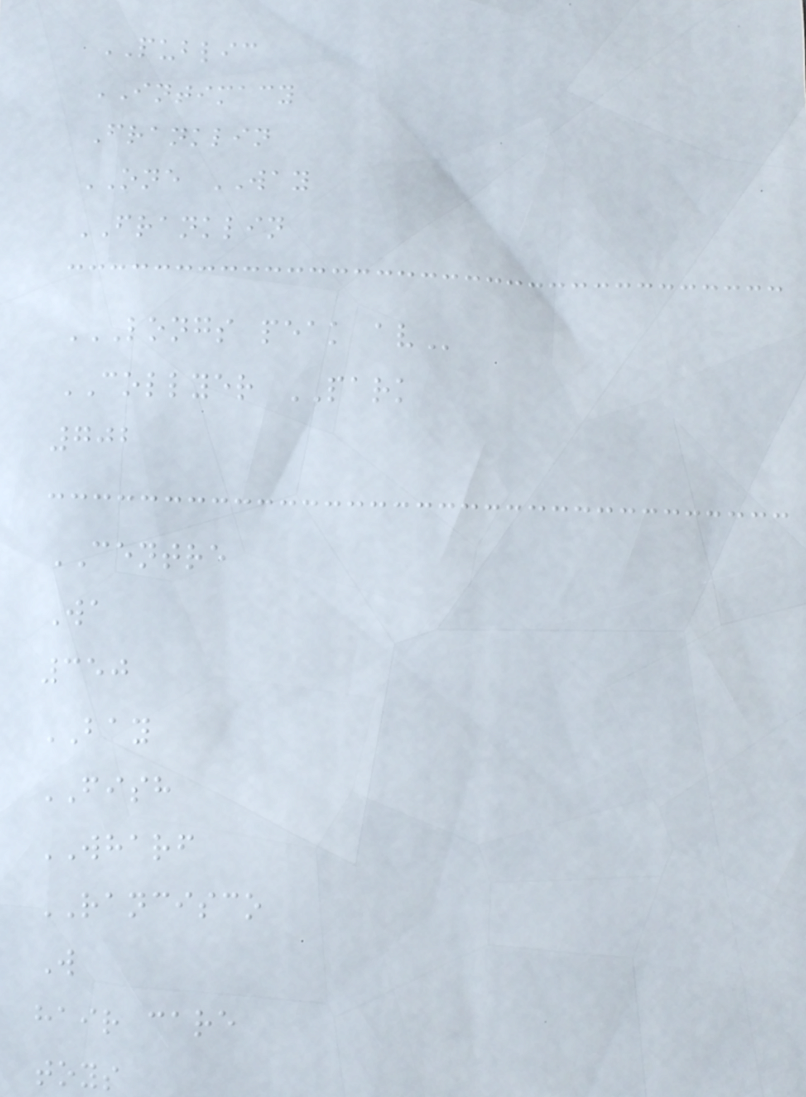PUBLIC
INTIMACY
Franklin
ONE WAY
FRANKLIN
LONGS PEAK AV
COLLYER PARK
702
CENTRE
Wa
350
BAY
FISH
WHARF
RANCISCO
W
hair care
toys
